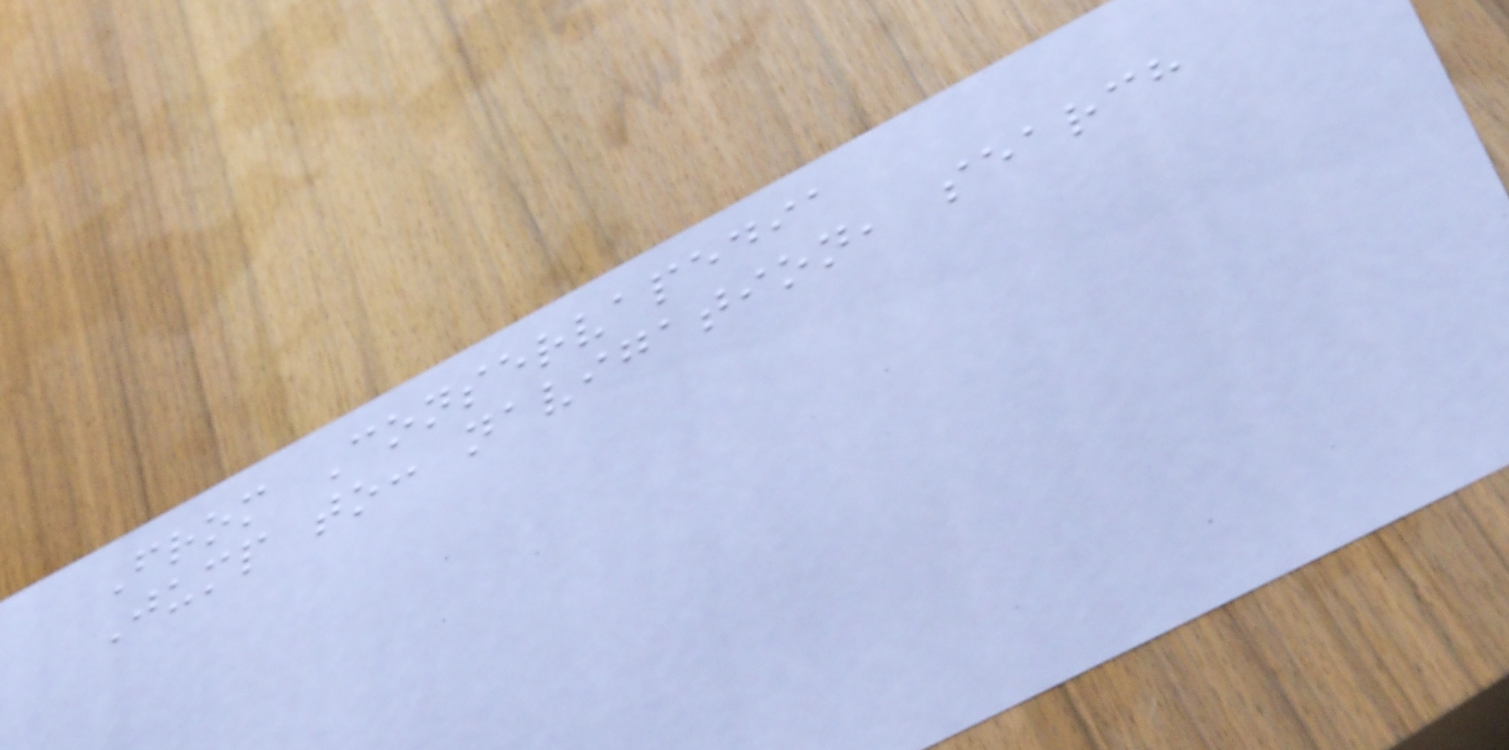From Conservapedia
Jump to: navigation, search
